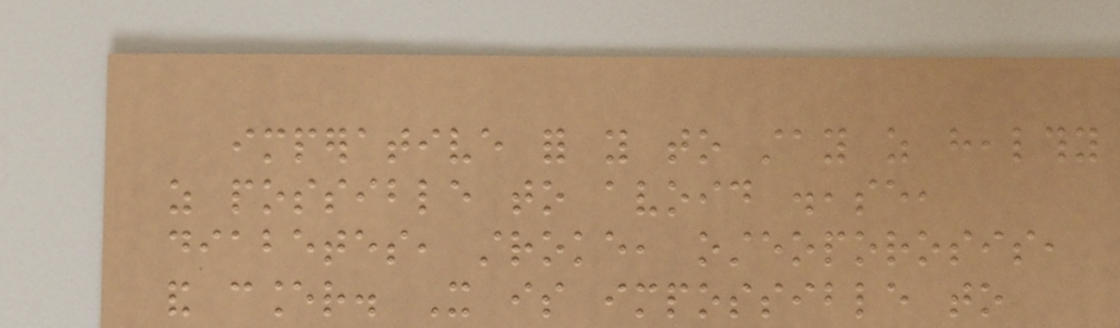imperative for you to stay as healthy
as possible to avoid disease,
diabetes, stroke, osteoporosis,
and cancer. It is impossible to
